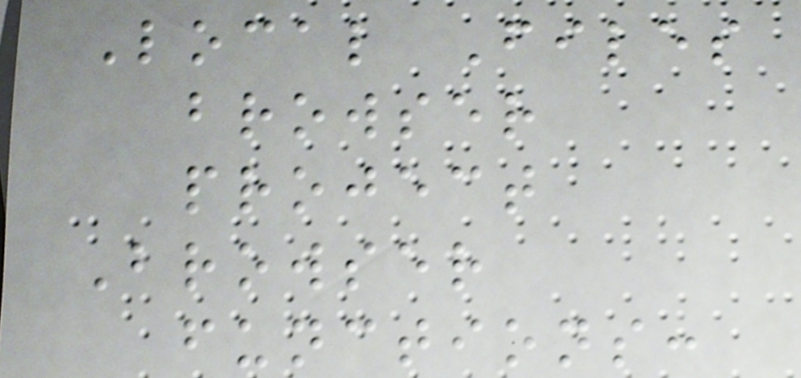Local Files
browser
project
Browser
functions:
